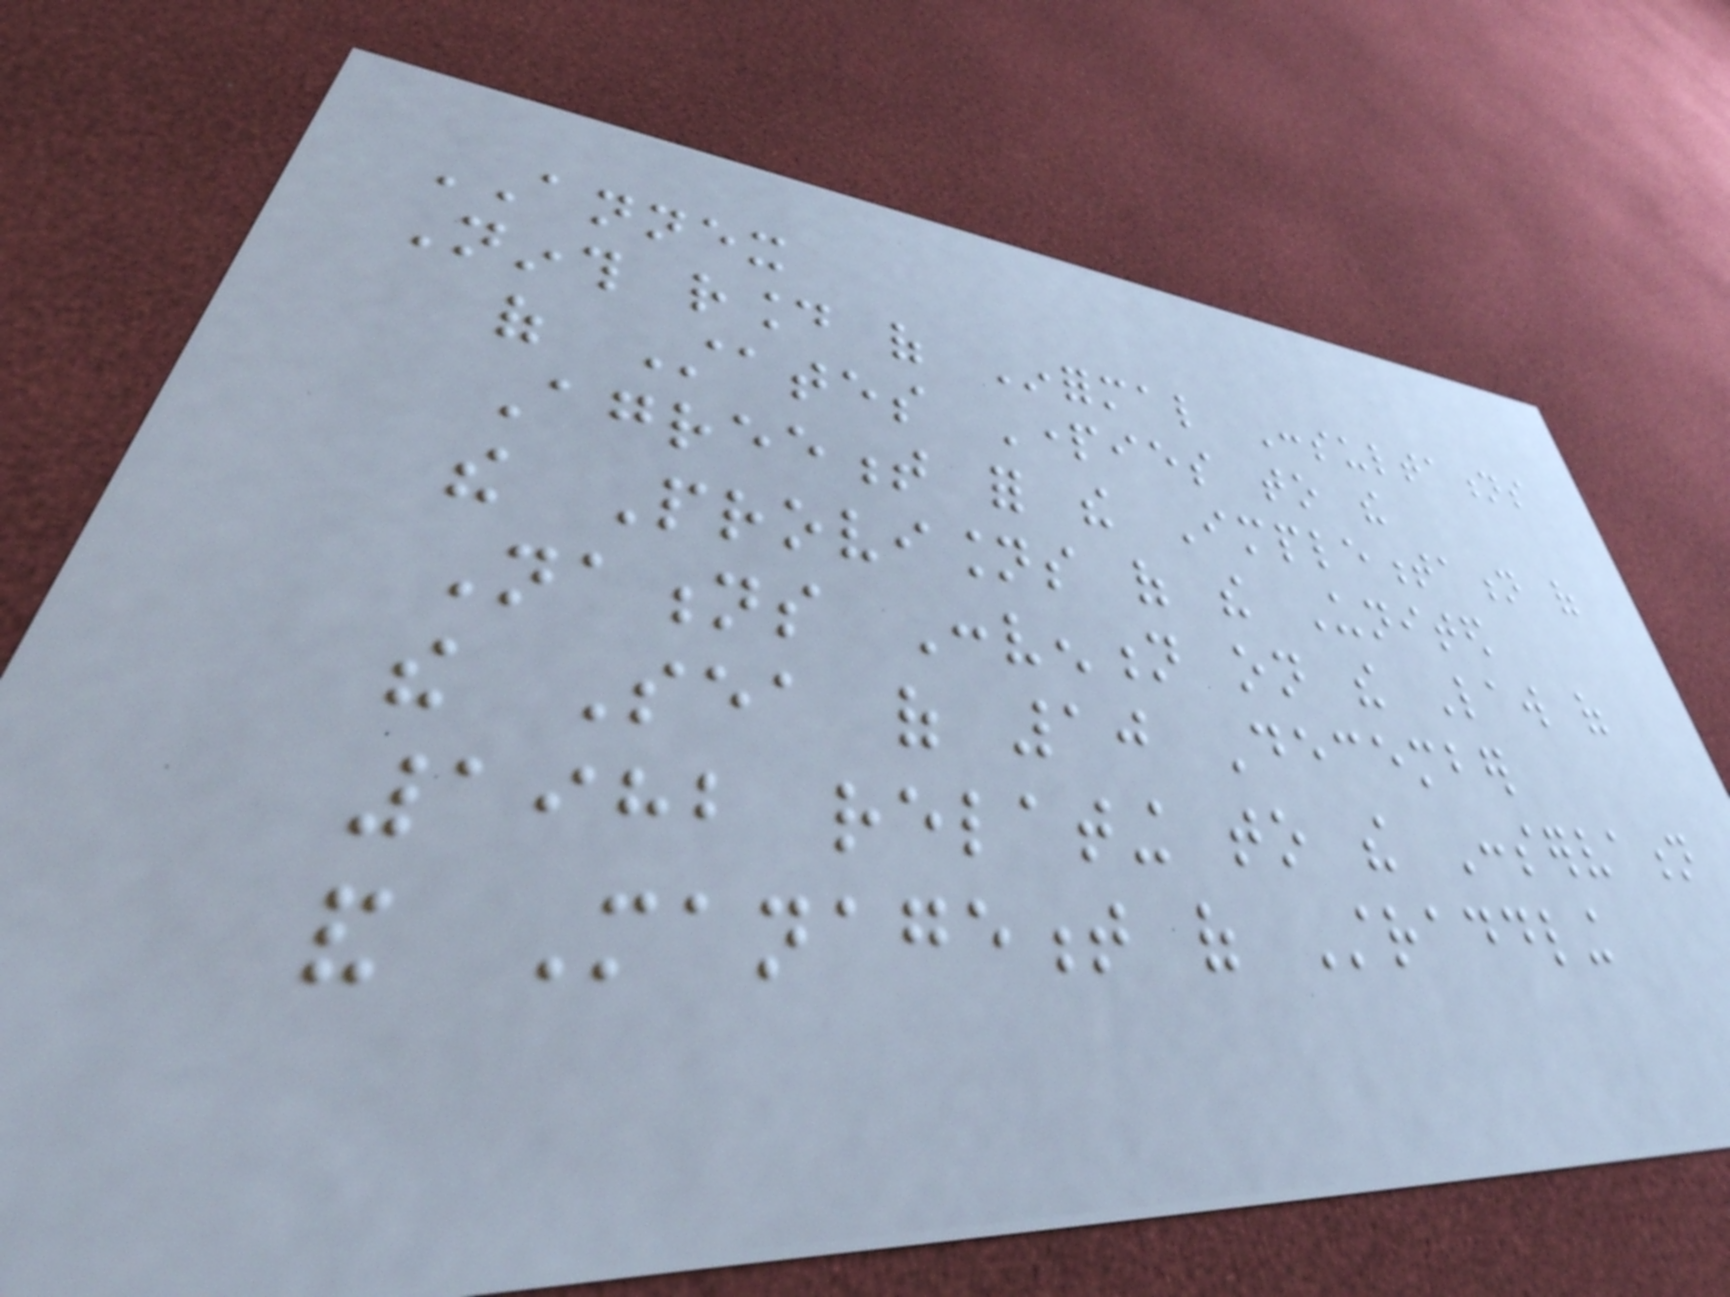ANNEX
Ninth round of Informal Consultations
of States Parties to the
Agreement for the Implementation of
the Provisions of the United
Nations Convention on the Law of
the Sea of 10 December
1982 relating to the Conservation
and Management of Straddling
